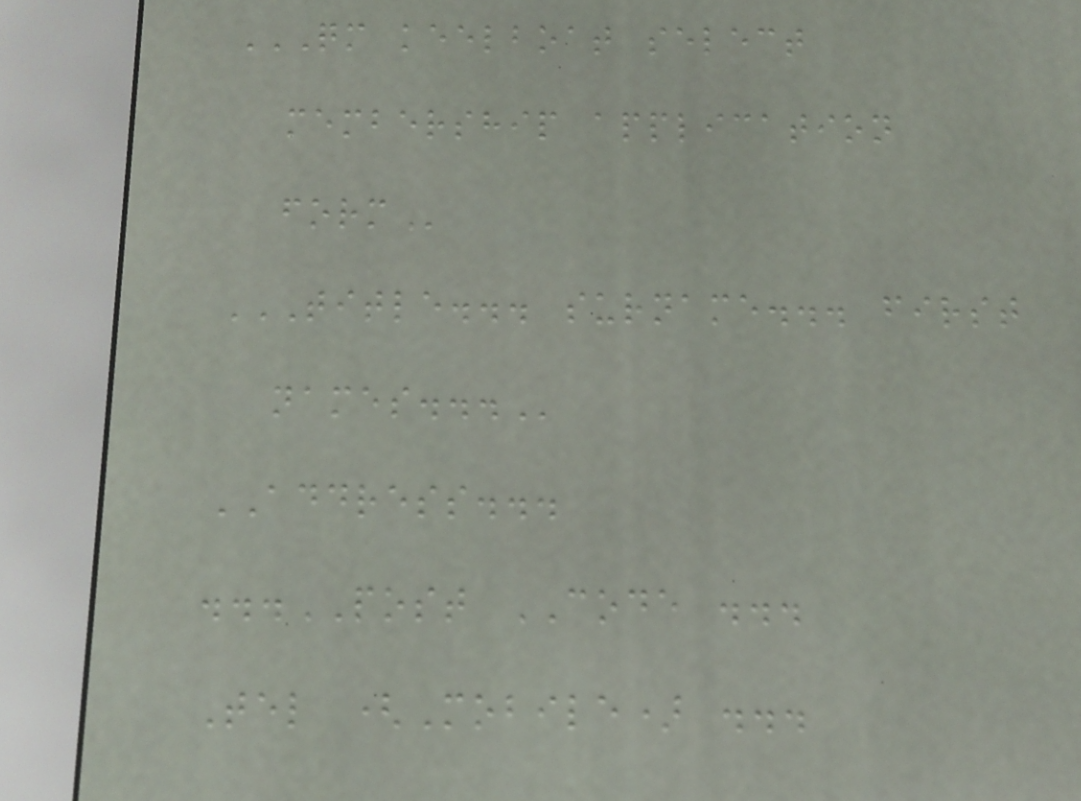QM KEELBOAT SELECT
MEMBERSHIP APPLICATION
FORM
TITLE... SURNAME... FIRST
NAMES...
ADDRESS...
...POST CODE ...
Tel (Mobile) ...
